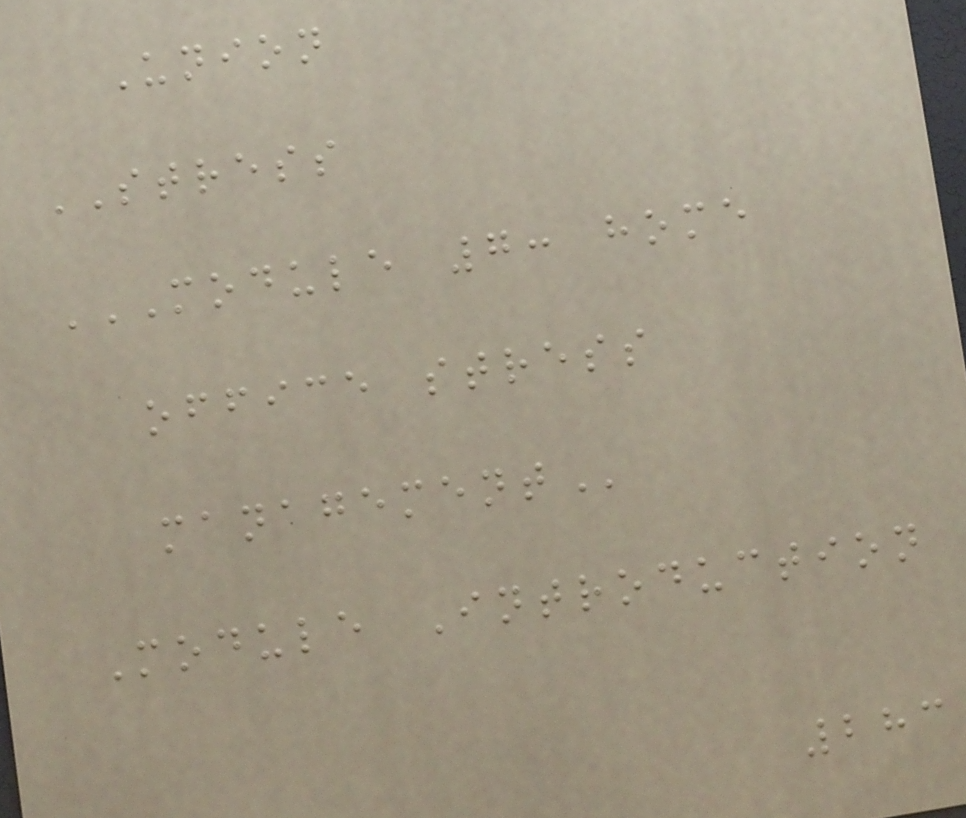Union
STRESS
MODULE 7: HOME
OFFICE STRESS
MANAGEMENT
Module Introduction
283
